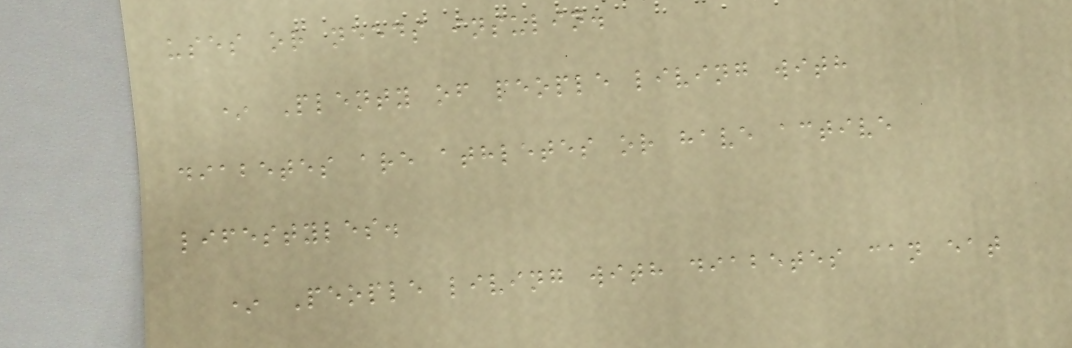uses or needs insulin.
* Plenty of people living with
diabetes are athletes or have active
lifestyles.
* People living with diabetes can eat
